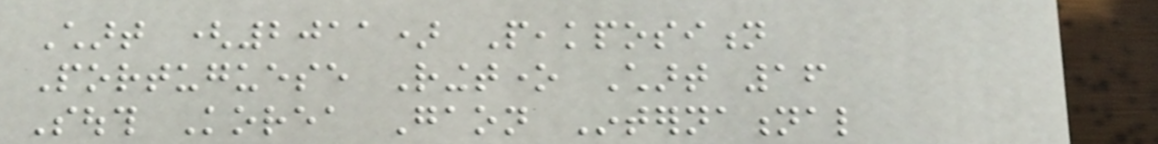Chart (2011) Peakposition
Portuguese Ringtone Chart 16
South Korea Gaon International
